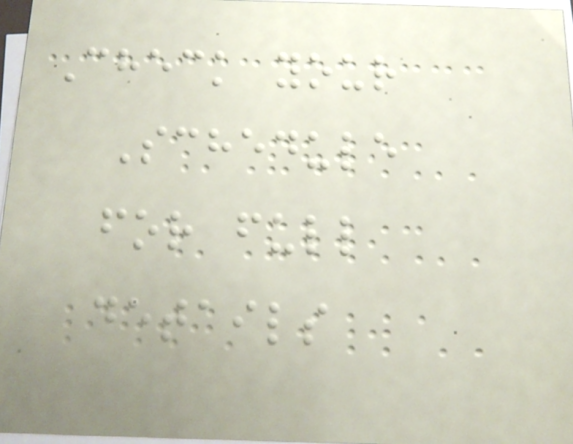Check your
Schedule
for full
details
